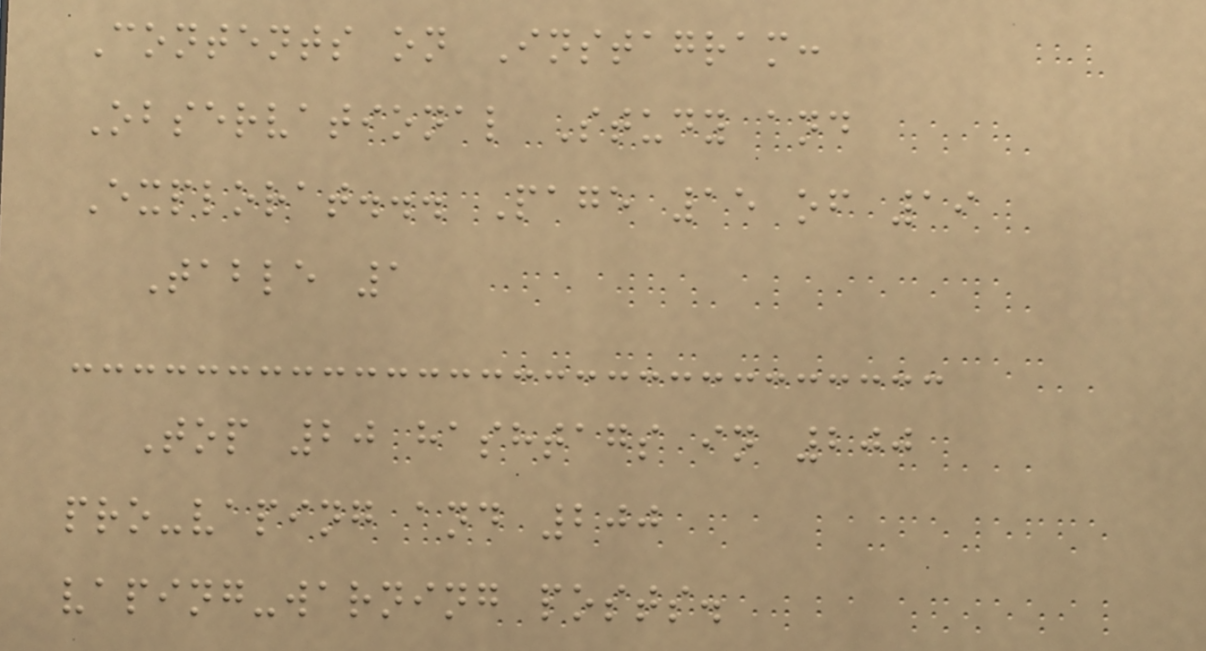Contents on Instagram:
Observational Study and
Explorat... Page 15 of 19
Table 1
Top 20 hashtags in 200
pro-vaping and 200
vaping-warning posts.
